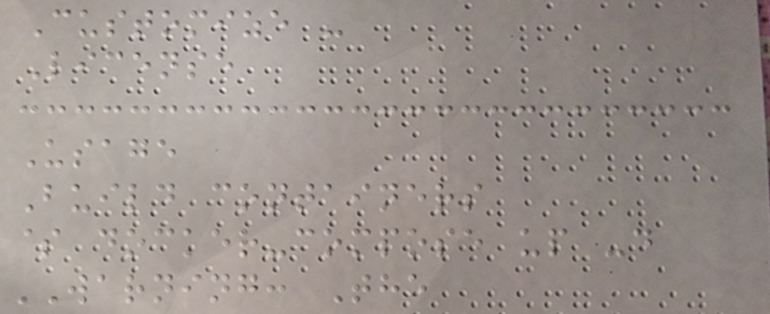Customize -
License
Usage
Build containers
$ docker-compose up -d
WARNING: The
